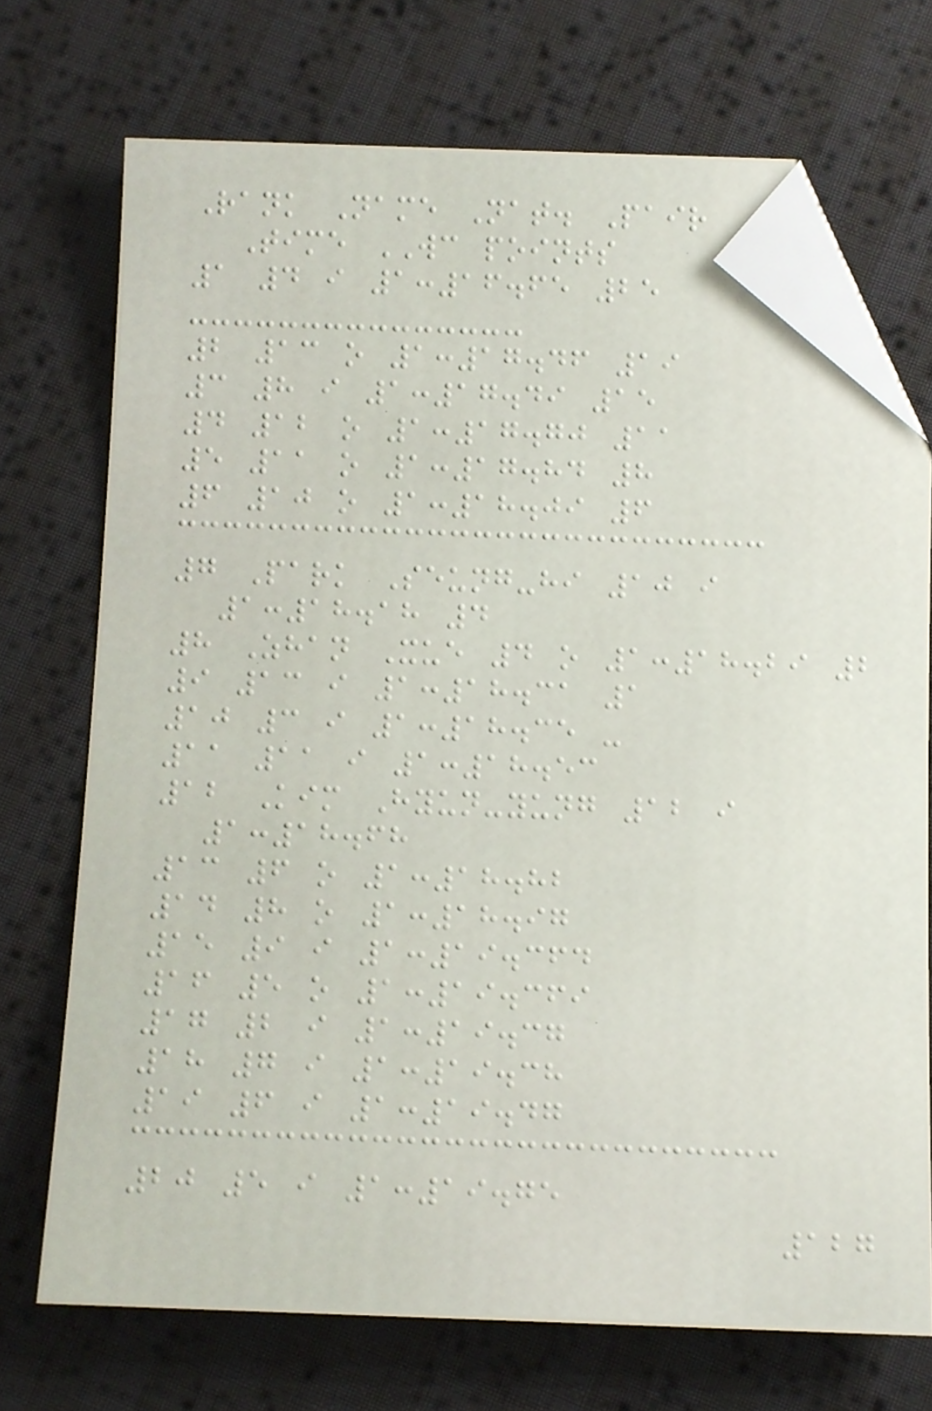Rank Name Nat. Pair Lane
Time WC points
1 4 i 1:16.65 25
2 13 o 1:17.46 19
3 8 i 1:17.49 15
4 12 o 1:17.70 11
5 11 o 1:17.84 8
6 10 o 1:18.09 6
7 Park Seung-hi 10 i
1:18.18 4
8 Zhan Xue 4 o 1:18.29 2
9 13 i 1:18.31 1
10 3 i 1:18.35 -
11 11 i 1:18.53
12 Kim Hyun-yung 12 i
1:18.68
13 6 o 1:18.82
14 8 o 1:18.97
15 9 i 1:19.364
16 5 o 1:19.369
17 2 i 1:19.37
18 7 i 1:19.38
19 6 i 1:19.47
20 5 i 1:19.75
127
